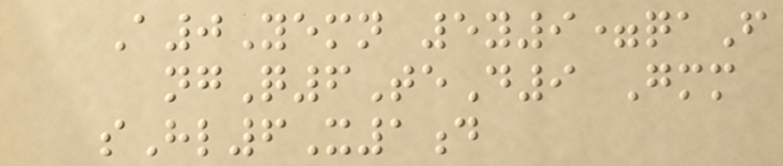A0Yemn 5y9=qaF
ngQ6TeD9 Gmm
sHl6X1d
